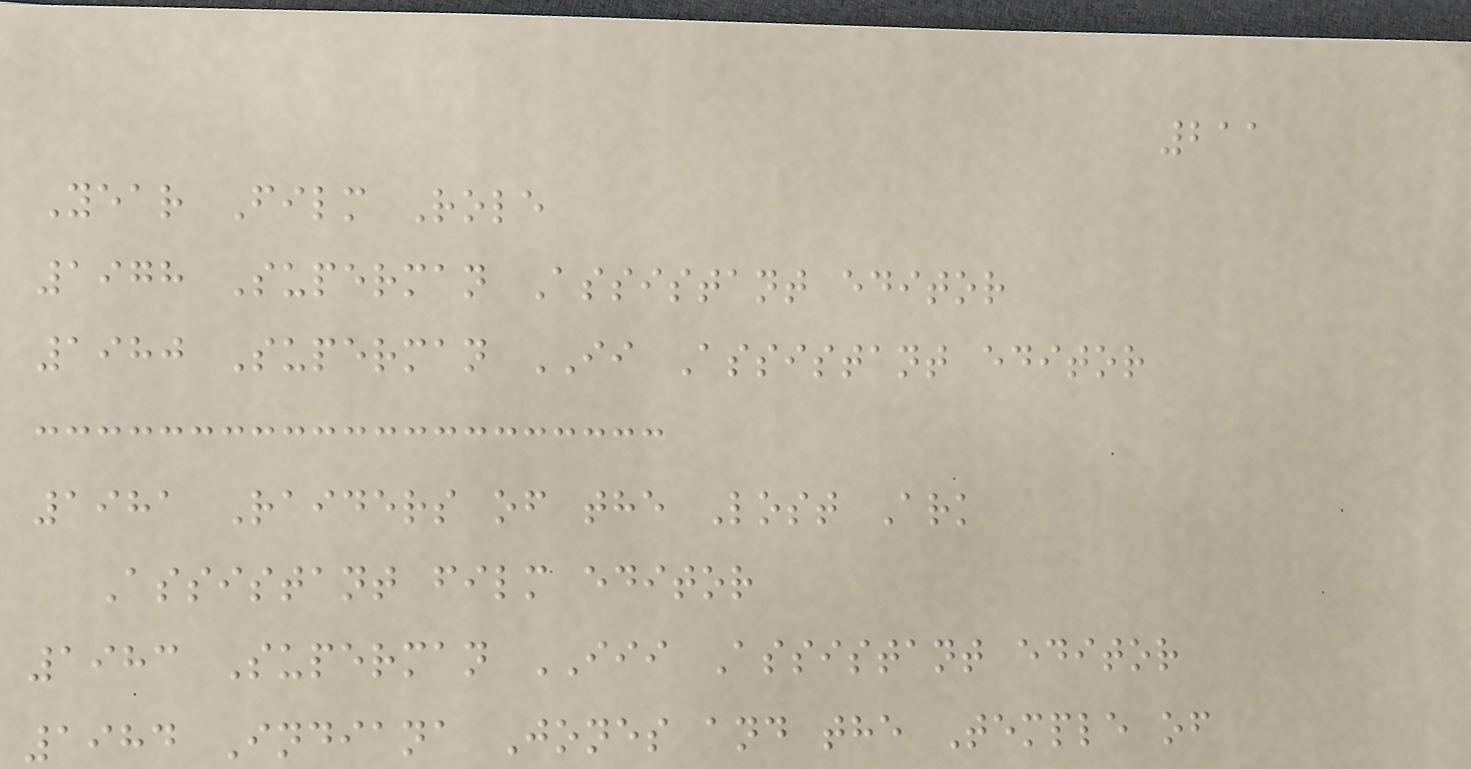211
Year Film Role
1978 Superman Assistant editor
1980 Superman II Assistant editor
1981 Raiders of the Lost Ark
Assistant film editor
1983 Superman III Assistant editor
1984 Indiana Jones and the Temple of
